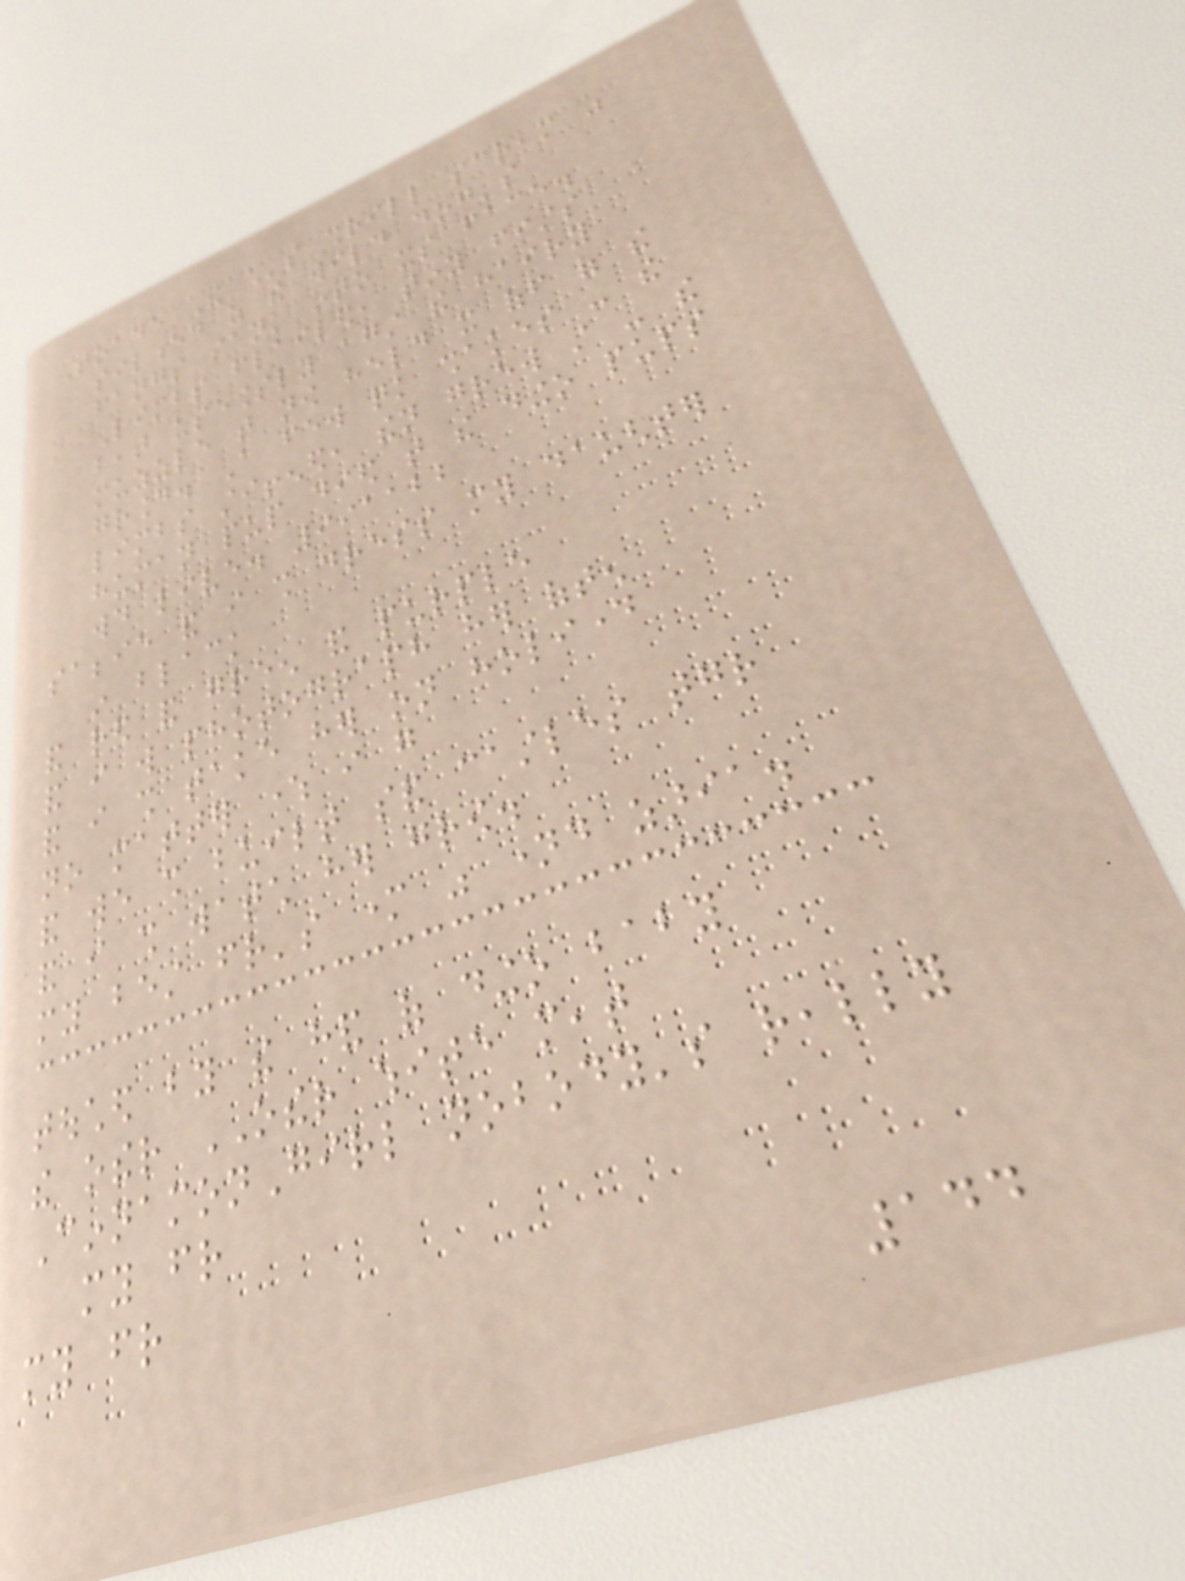Toade The child's shrill scream was
silenced as the wild dog's
fangs sank into its face.
Limbs flailed, tiny fists
beat uselessly against the hairy
muzzle that now held it off of the
ground. A few quick shakes - the
limbs stiffened, then grew still - the
human pup died that the dingo pups
would live. 991122
sabbie and i shall dress my daughter
in black
and red and green and purple
and i will photograph her often
and i shall take her on holiday
no matter where i go
and we shall built sand castles together
and i shall watch her grow.
my best friend's mother was named zaria.
touched by the hand of dingo baby
the other OTHER white meat
CinnamonGirl nobody's really
my friend
my friend
144
